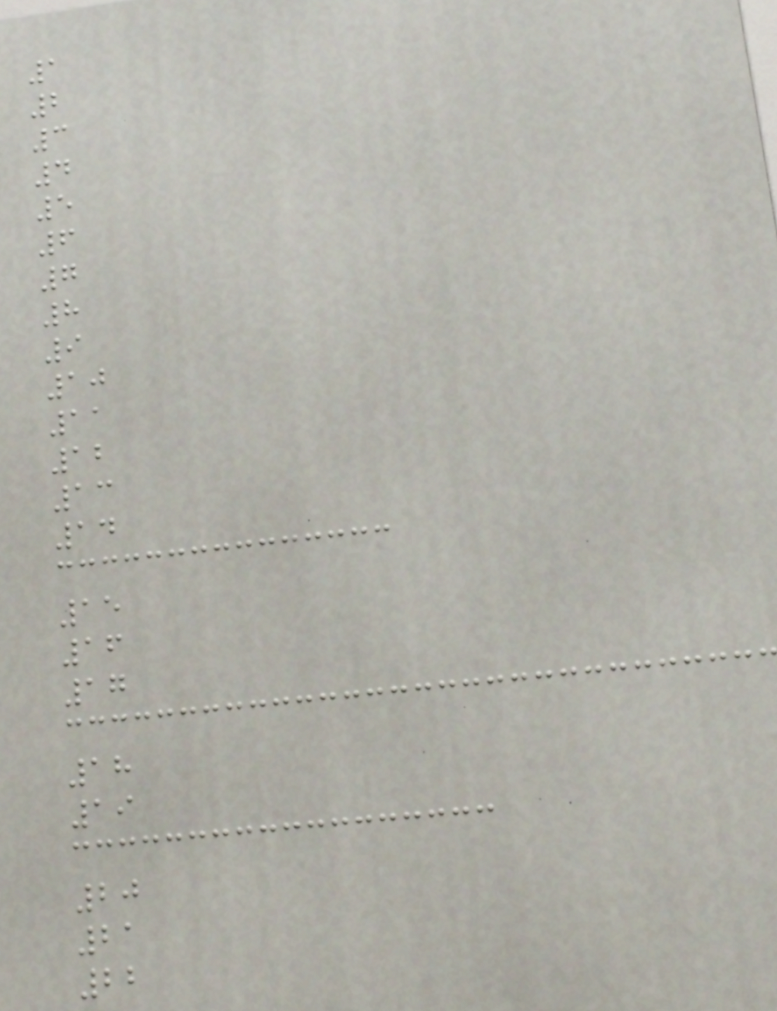1
2
3
4
5
6
7
8
9
10
11
12
13
14
15
16
17
18
19
20
21
22
